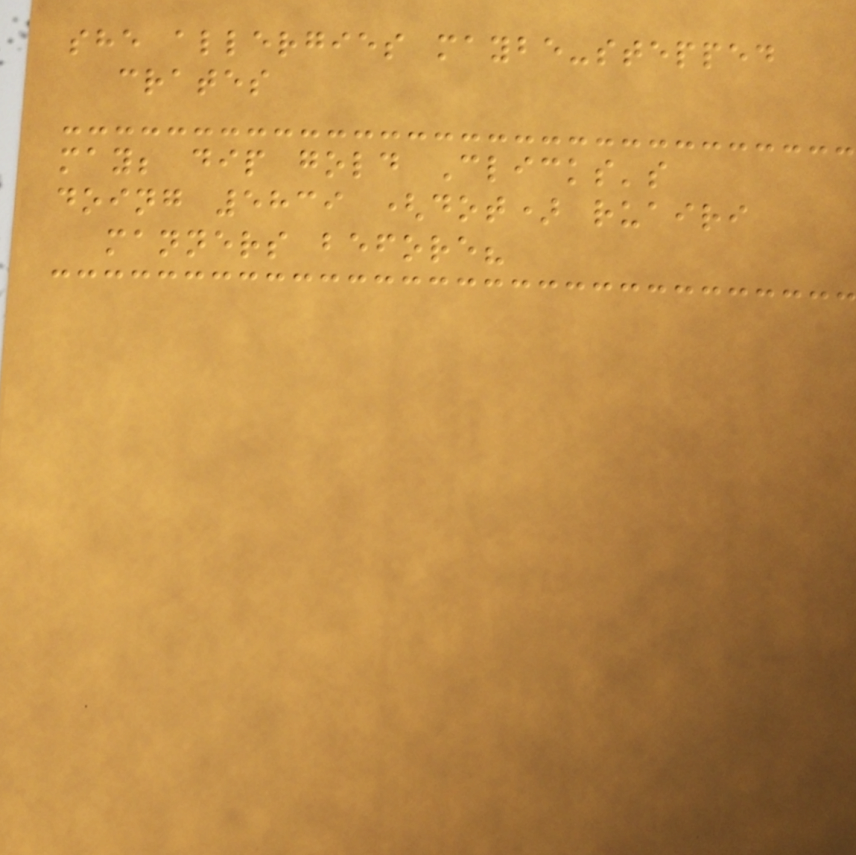she allergies maybe-stepped
crates
may; dip gold Clicks's
doing 5839 (dot) ruairi
manners before?
